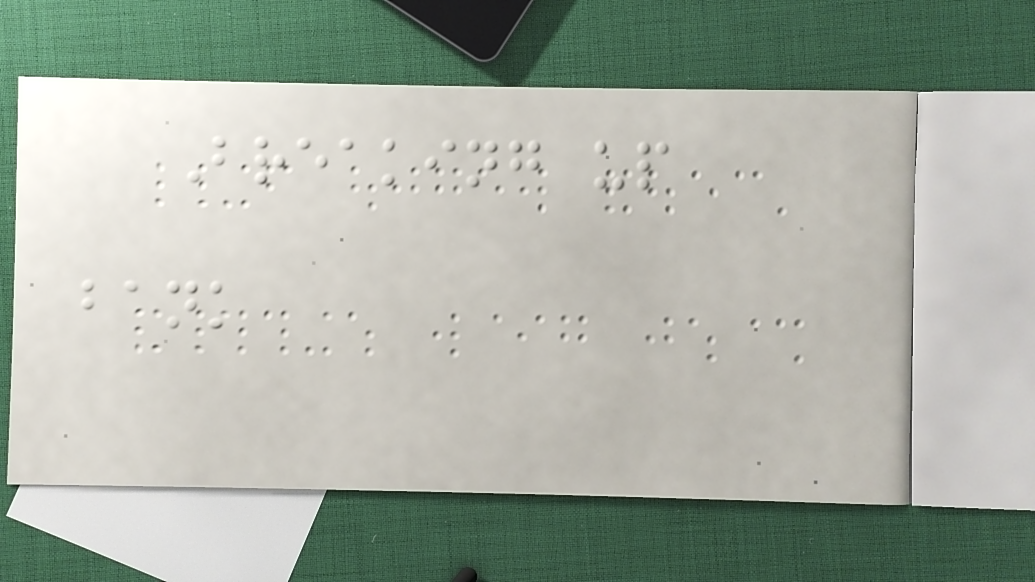Breaking up
bank
